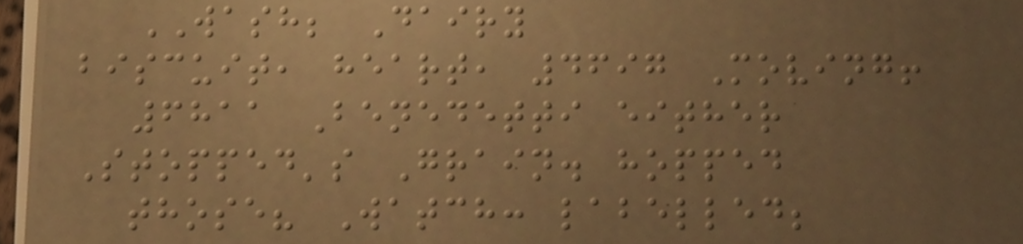WASH; Dairy
biscuit, heart, 4697 Moving!
6811 Benedetti either
Stopped's Grain. hopped
those? Watch: labelled;
